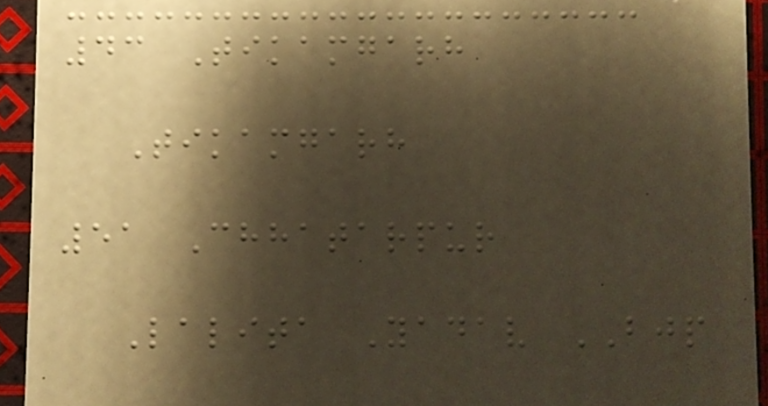43 Tikamgarh
Tikamgarh
51 Chhatarpur
Lalita Yadav BJP
